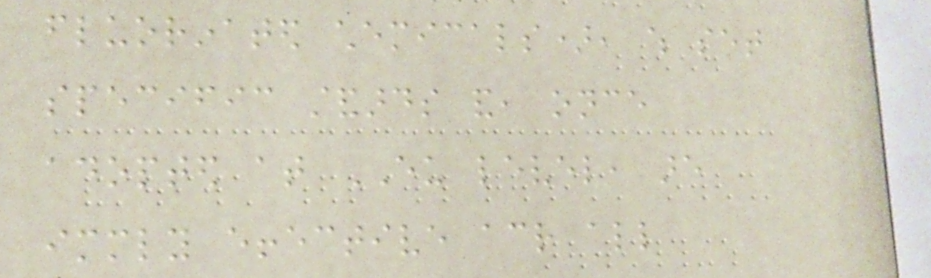fluorinated chemicals), which set
specific standards and, once
adopted at EU level, are
immediately effective across all
